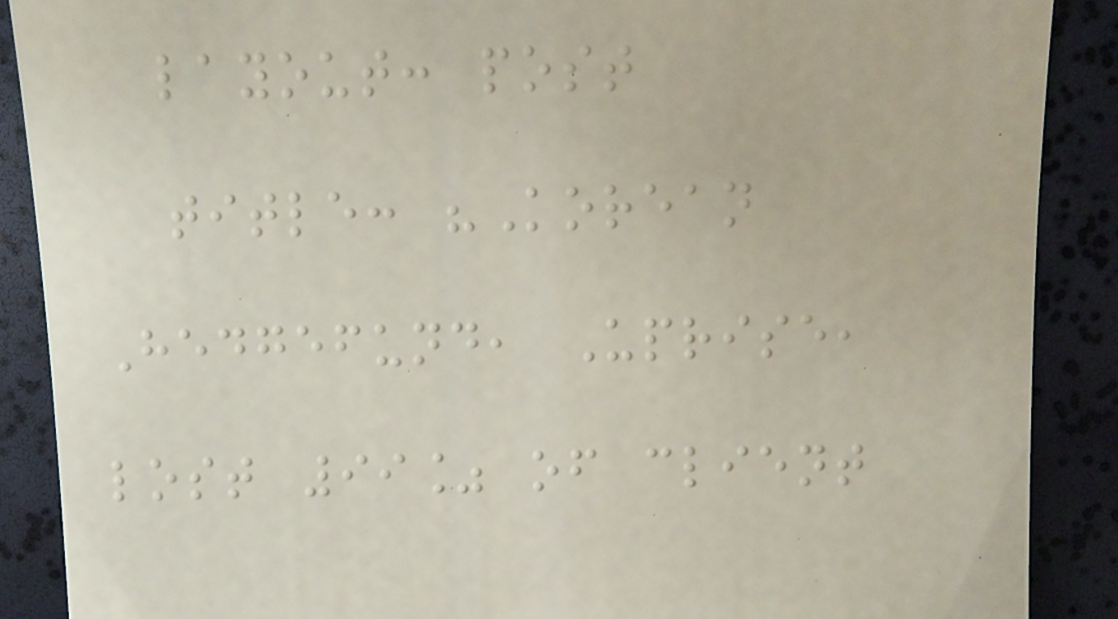layout: post
title: "Korean
Hedgefund, Uprise,
lost 99% of client
